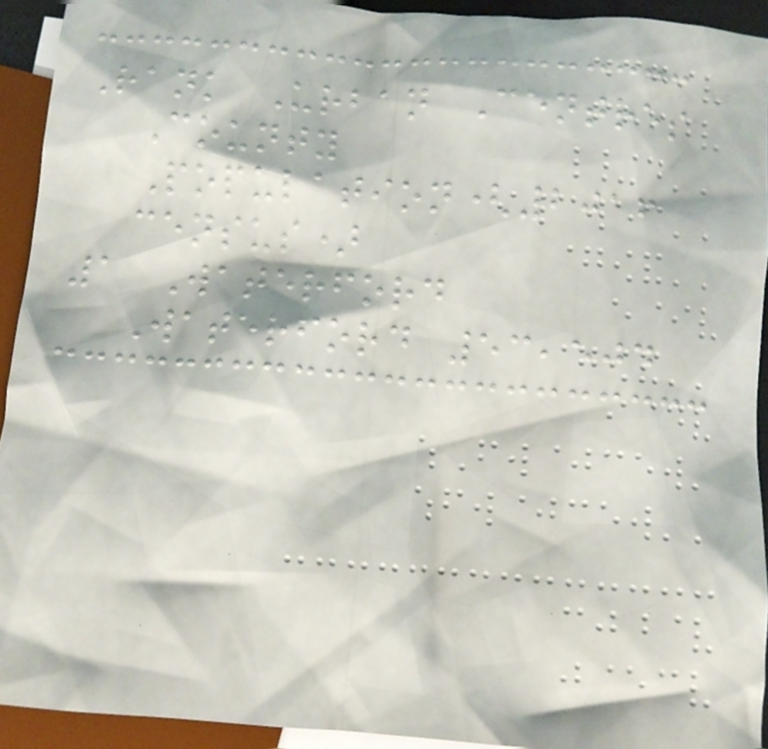Rank Urban Centres
County
Population(2016
census)
1 Waterford
Waterford 53,504
